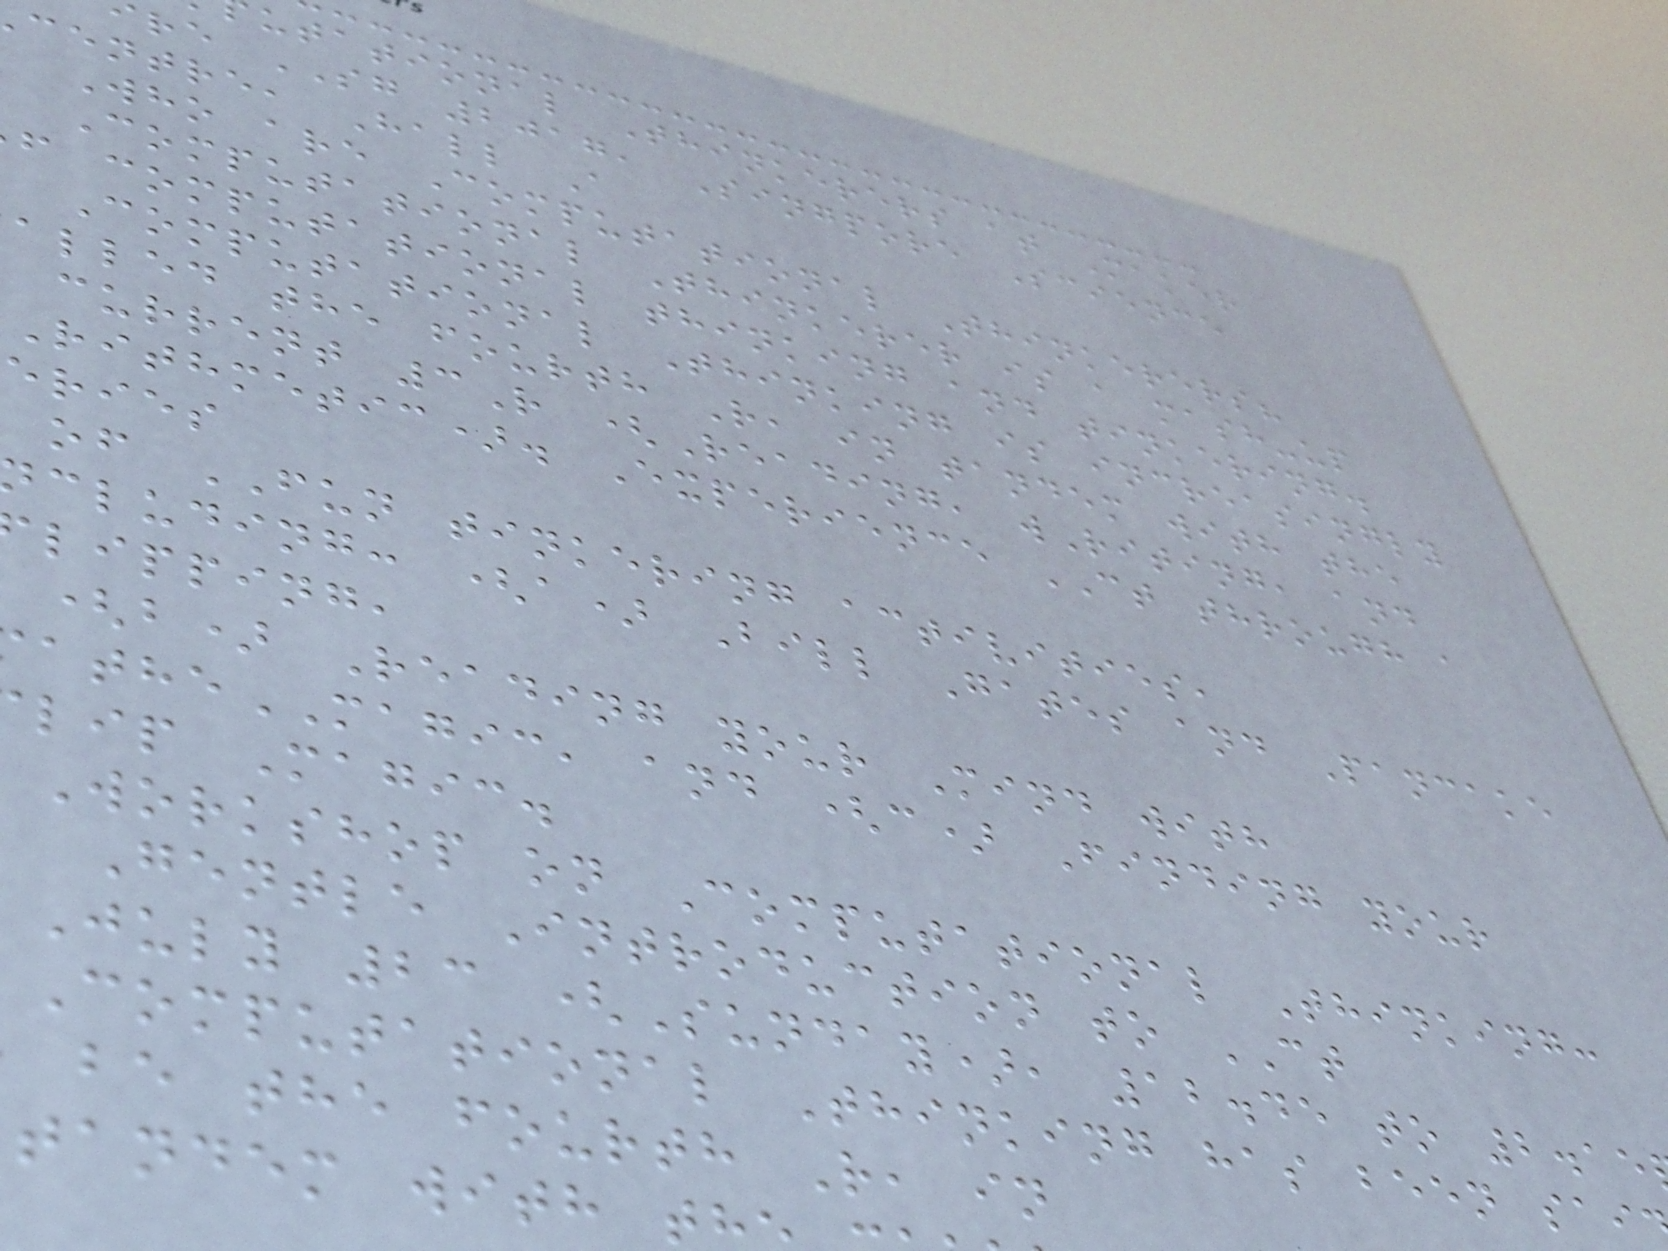utational Thinkerers at Maker
re SG 2017, Singpore Science
centre, Hall A
Who are Computational Thinkerers?
Computational Thinkerer is a mash-up
f computational thinking and tinkering.
Computational Thinking is increasingly
alled the fourth R, in tandem with the
current 3R (Reading, wRiting, and
Rithmetic). Experience CT through a
eries
of FUN tinkering activities,
cluding: (a) Bill Gates and Pancake
lipping,
(b) Reading your Mind with
atheMAGIC, and (c) Finding your
lip Magic.
Workshop on Computational Thinking:
Gentle Introduction to CT
July 23 (Sunday), 12.45 to 2.15
Computational Thinking has been sai
be the fourth R, in
tandem with t
